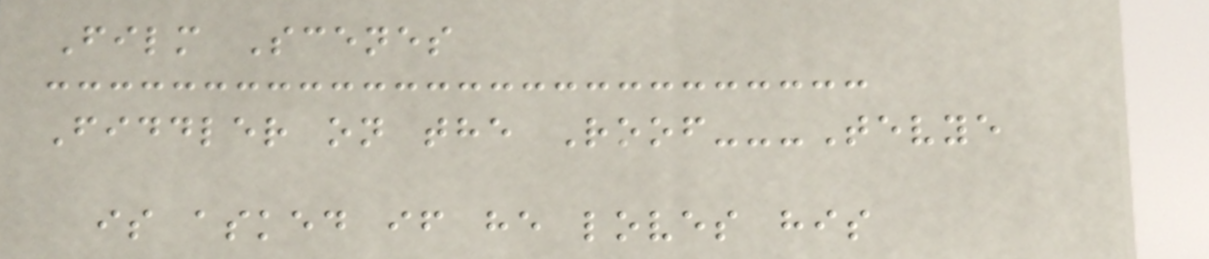Film Scenes
Fiddler on the Roof---Tevye
is asked if he loves his
